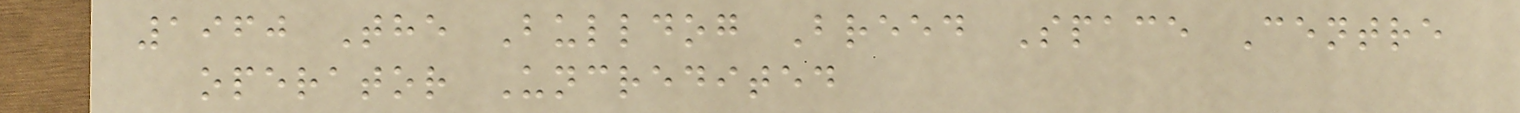1960 The Bulldog Breed Space Centre
operator Uncredited
